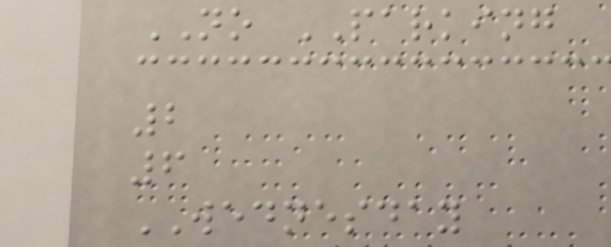NO PARKING
2
6
WEDNESDAY
